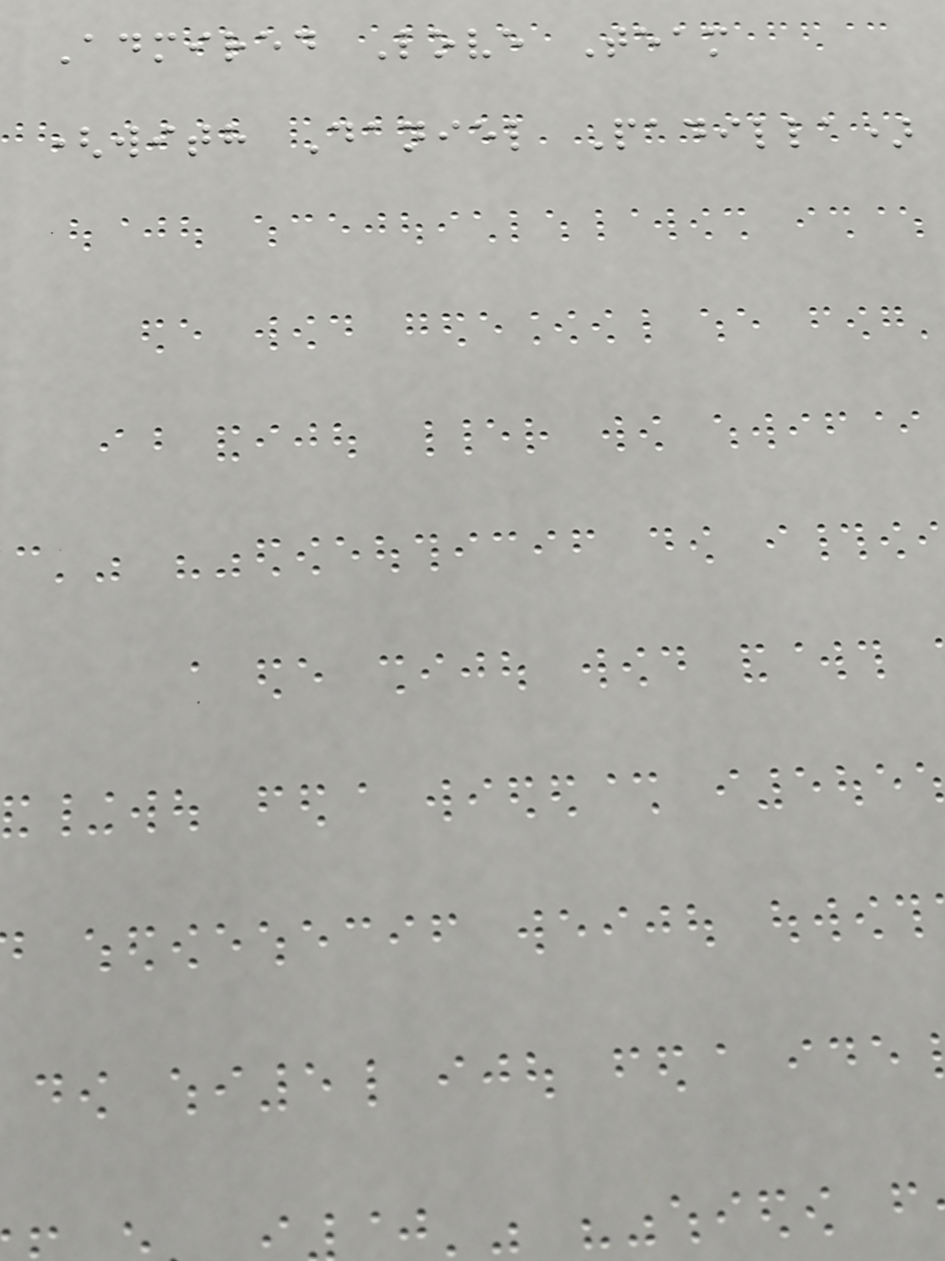Admired Love Team
(with Daniel Padilla)
